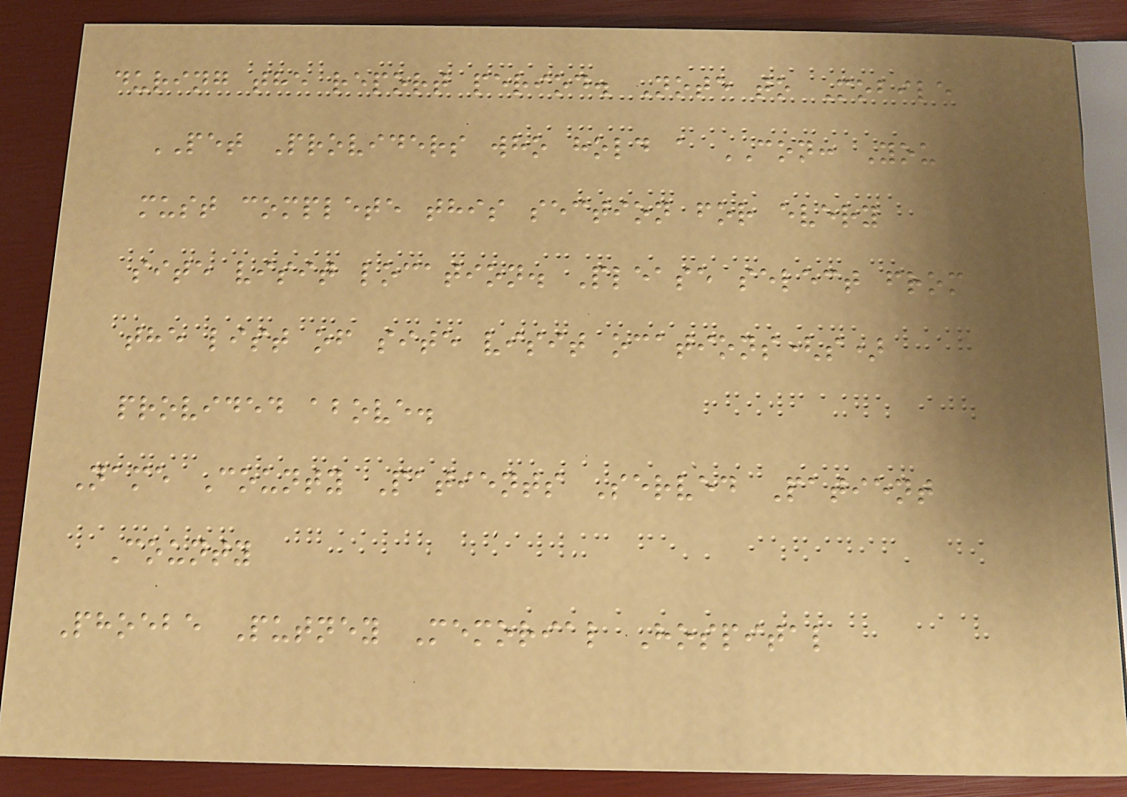during the report period. Note to Mobile
PET Providers who hold a CON: You
must complete this section for every
site visit location. Please select from
the list of site visit ocations(s)
provided above.
Name County Patients Served Patient
County
Phoebe Putney Memorial Hospital
